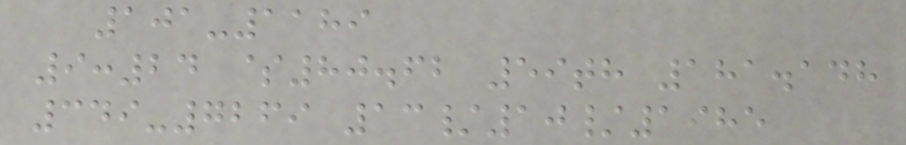101-1189
9:24 $80.62 59th 181.148
349-7269 13/10/1985
